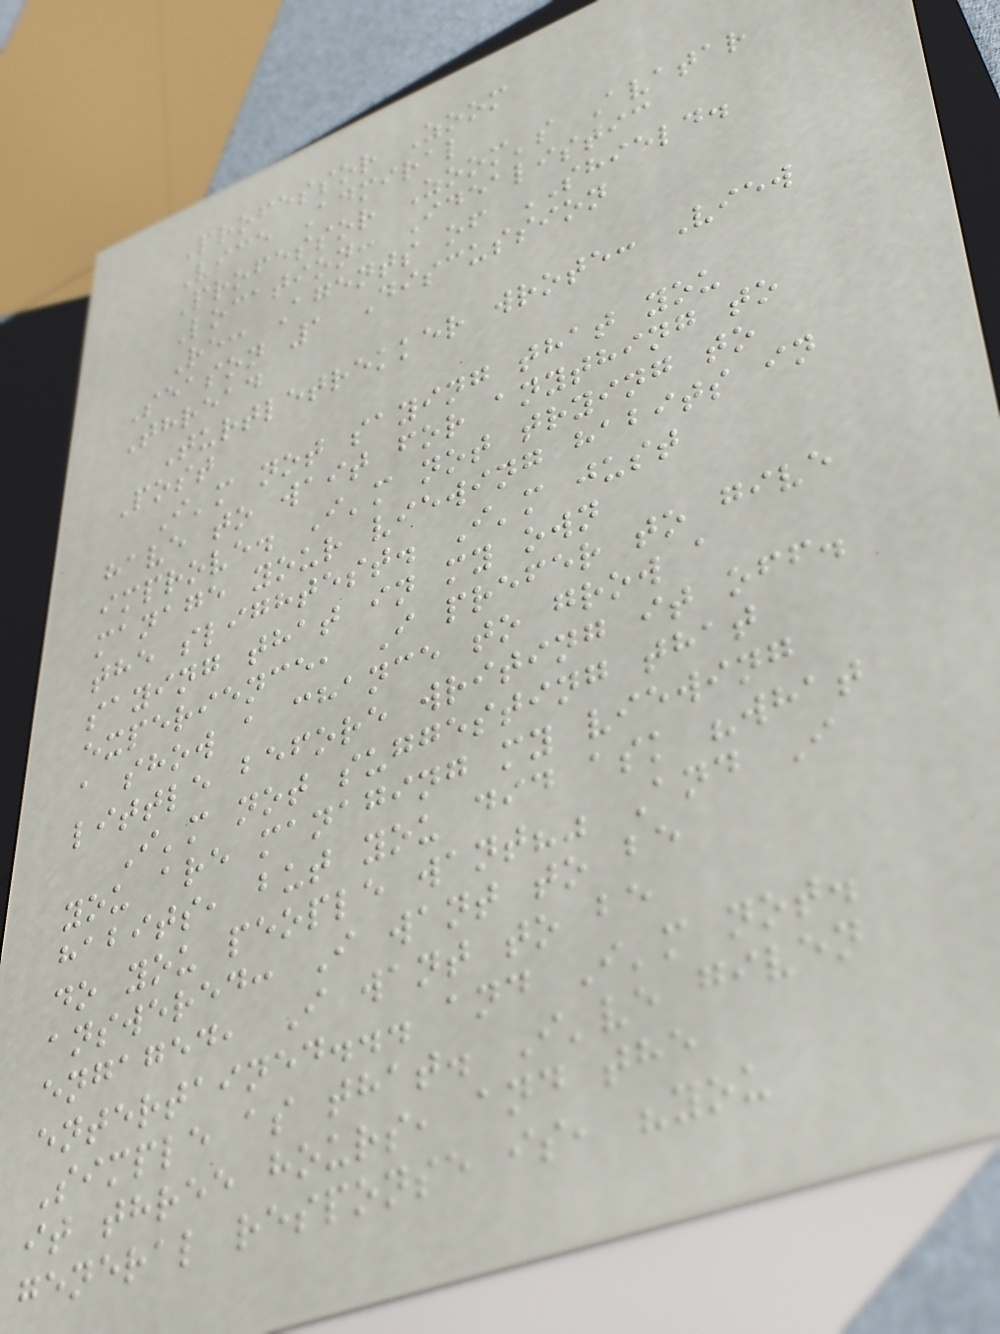Professor Zoom
Vice Admiral
Professor Zoom's Avatar
Location: Idealistic
Re: Agents of SHIELD.
Season 1 Discussion
Thread
Turtletrekker wrote: View
Post
I'm not saying that you
have to wait for anything to
improve. I'm not trying to
manage your viewing habits in
the slightest. I'm just
saying that in my own
experience, I prefer to give
a show a chance to grow a
little before writing it off.
I'm not suggesting that
you are managing my viewing
habits, but you did ask "what
do you people want?" And I
answered: I want to be
engaged, I want to be
entertained... and I'm not.
Simple as that. I've given
it three hours, and the
general response is, "you
